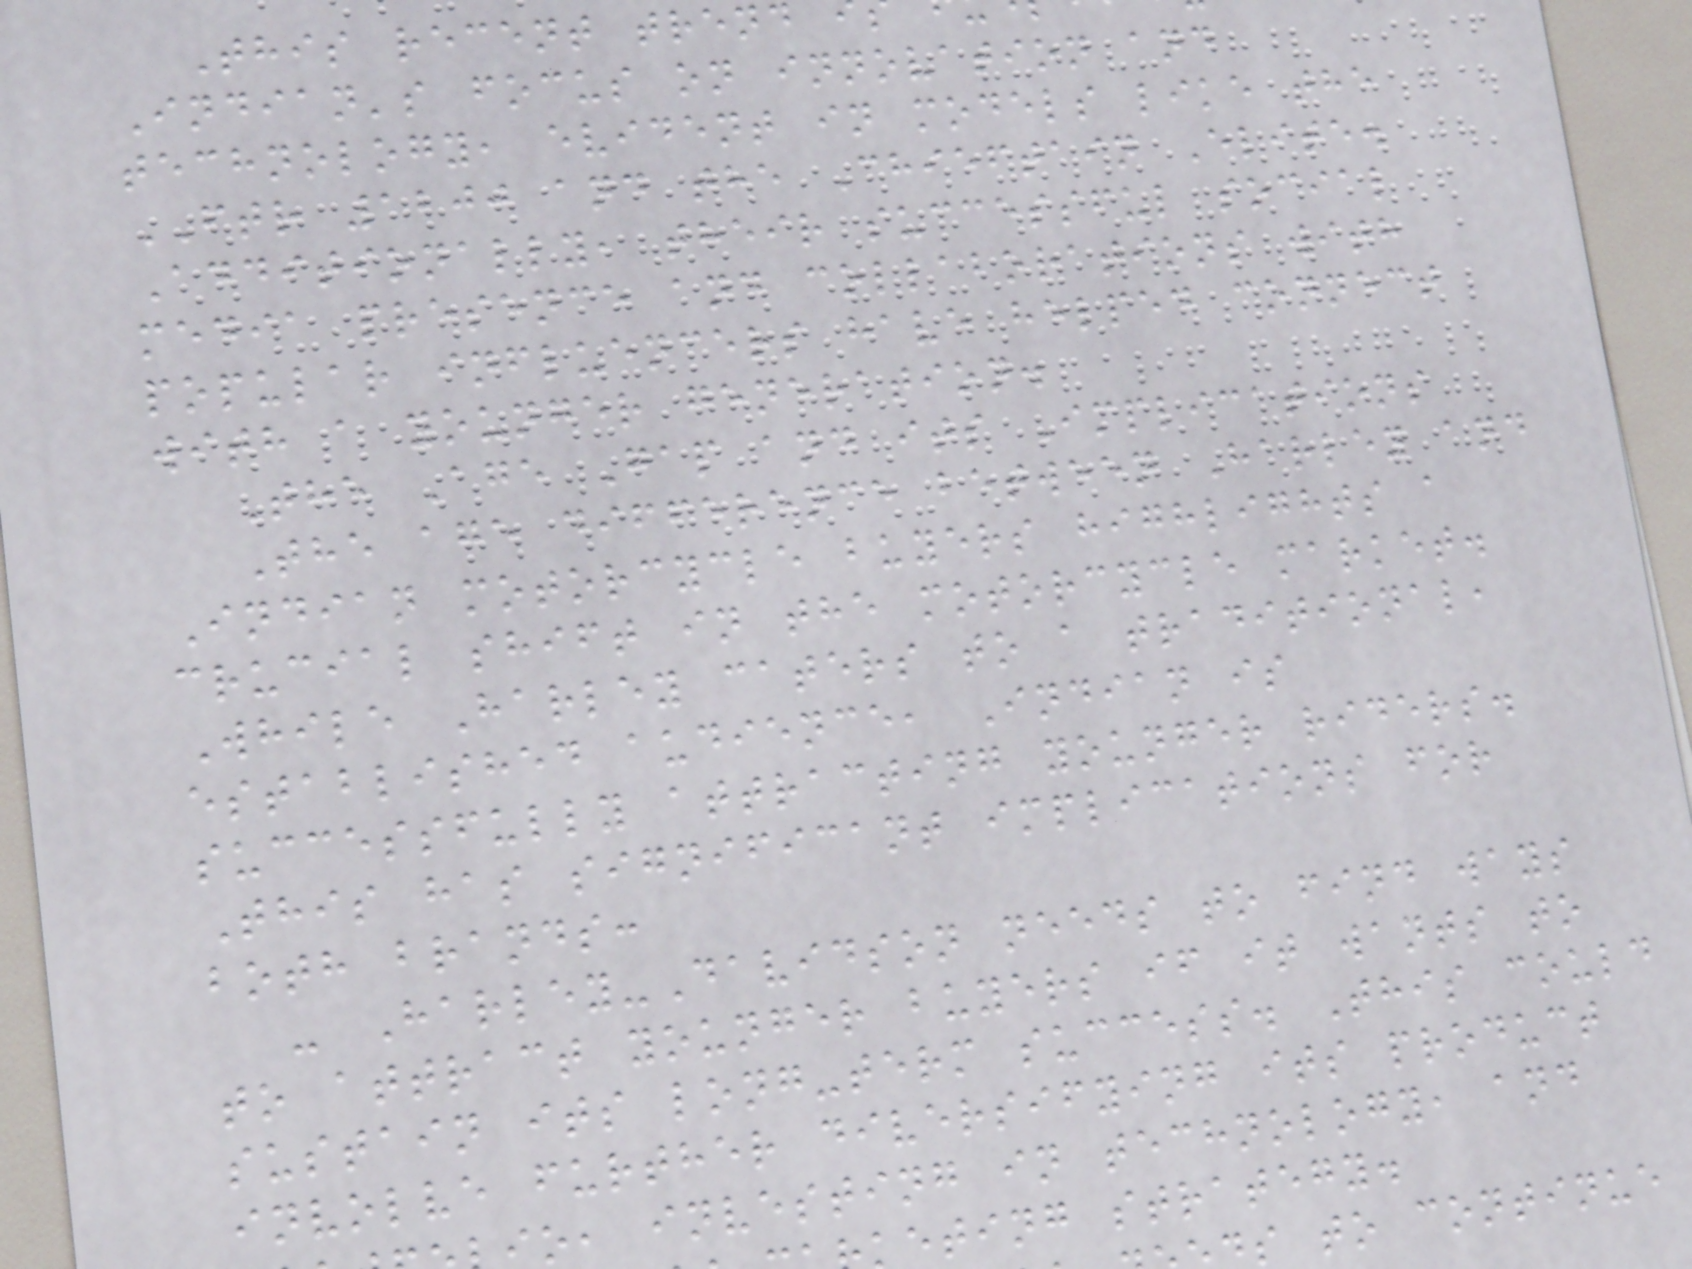This recent trend
Indian's focus on innovation and
technology, evident in models like the
FTR 1200 and the Chieftain Elite.
Additionally, their successful social
media presence and collaborations with
popular influencers have helped connect
with a younger generation.
The Age Gap and its Implications
The age difference between Harley and
Indian motorcycle buyers highlights a
crucial shift in the motorcycle market.
While Harley caters to a traditional,
established audience, Indian is
successfully attracting younger riders.
This has significant implications for
both brands:
- Harley-Davidson needs to find ways
to attract younger buyers if it wants to
sustain its long-term success. This could
involve further diversifying its product
o, investing in technology, and
eting strategy.
s to continue
